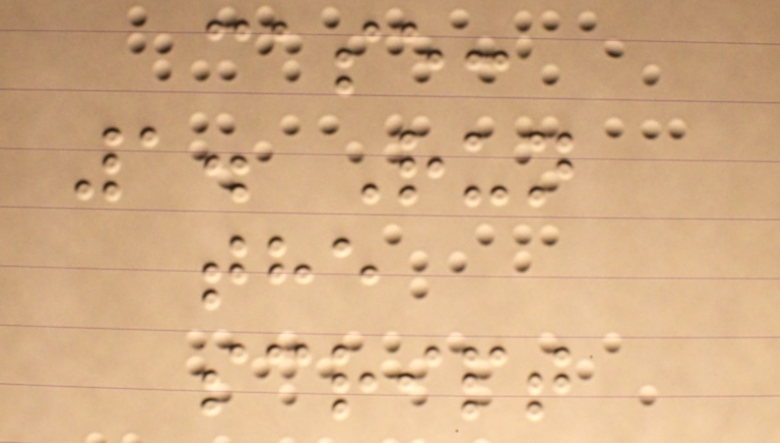case:
1. Run
the
script
